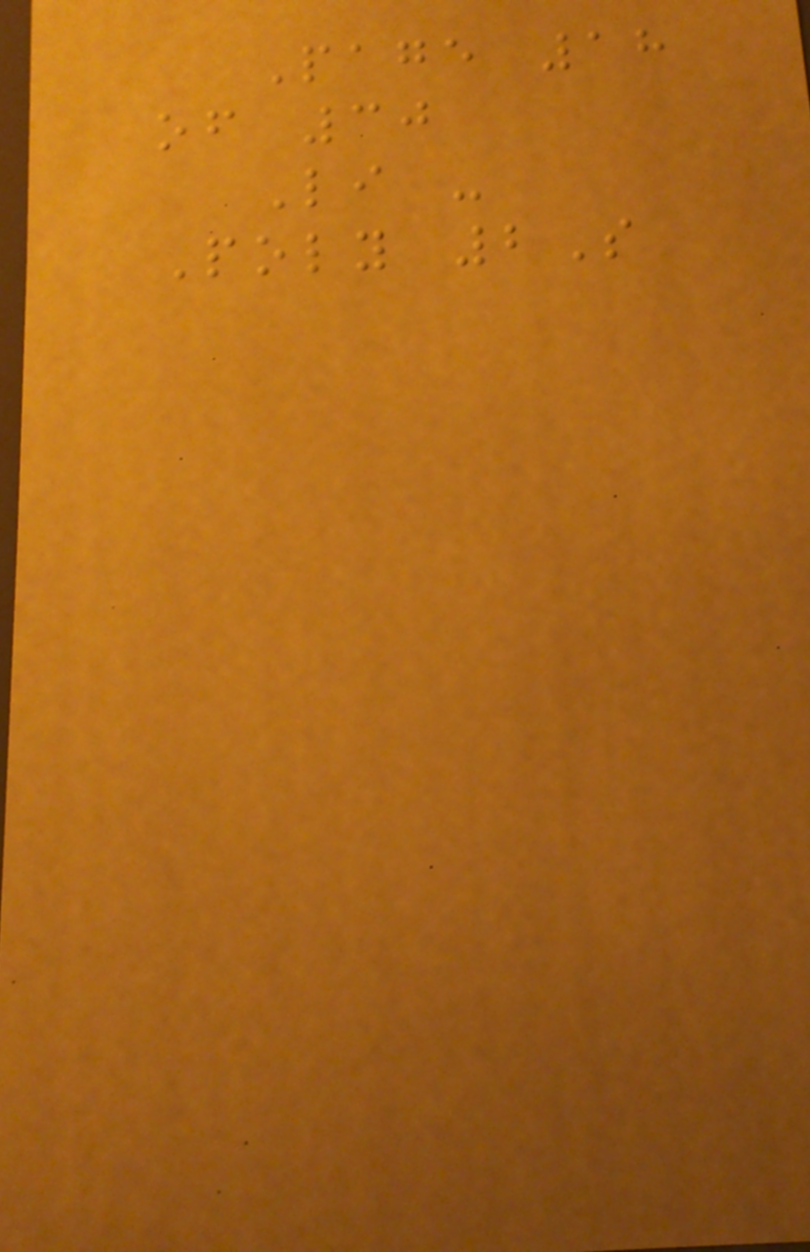Page 18
of 30
Li -
Poly 2S
